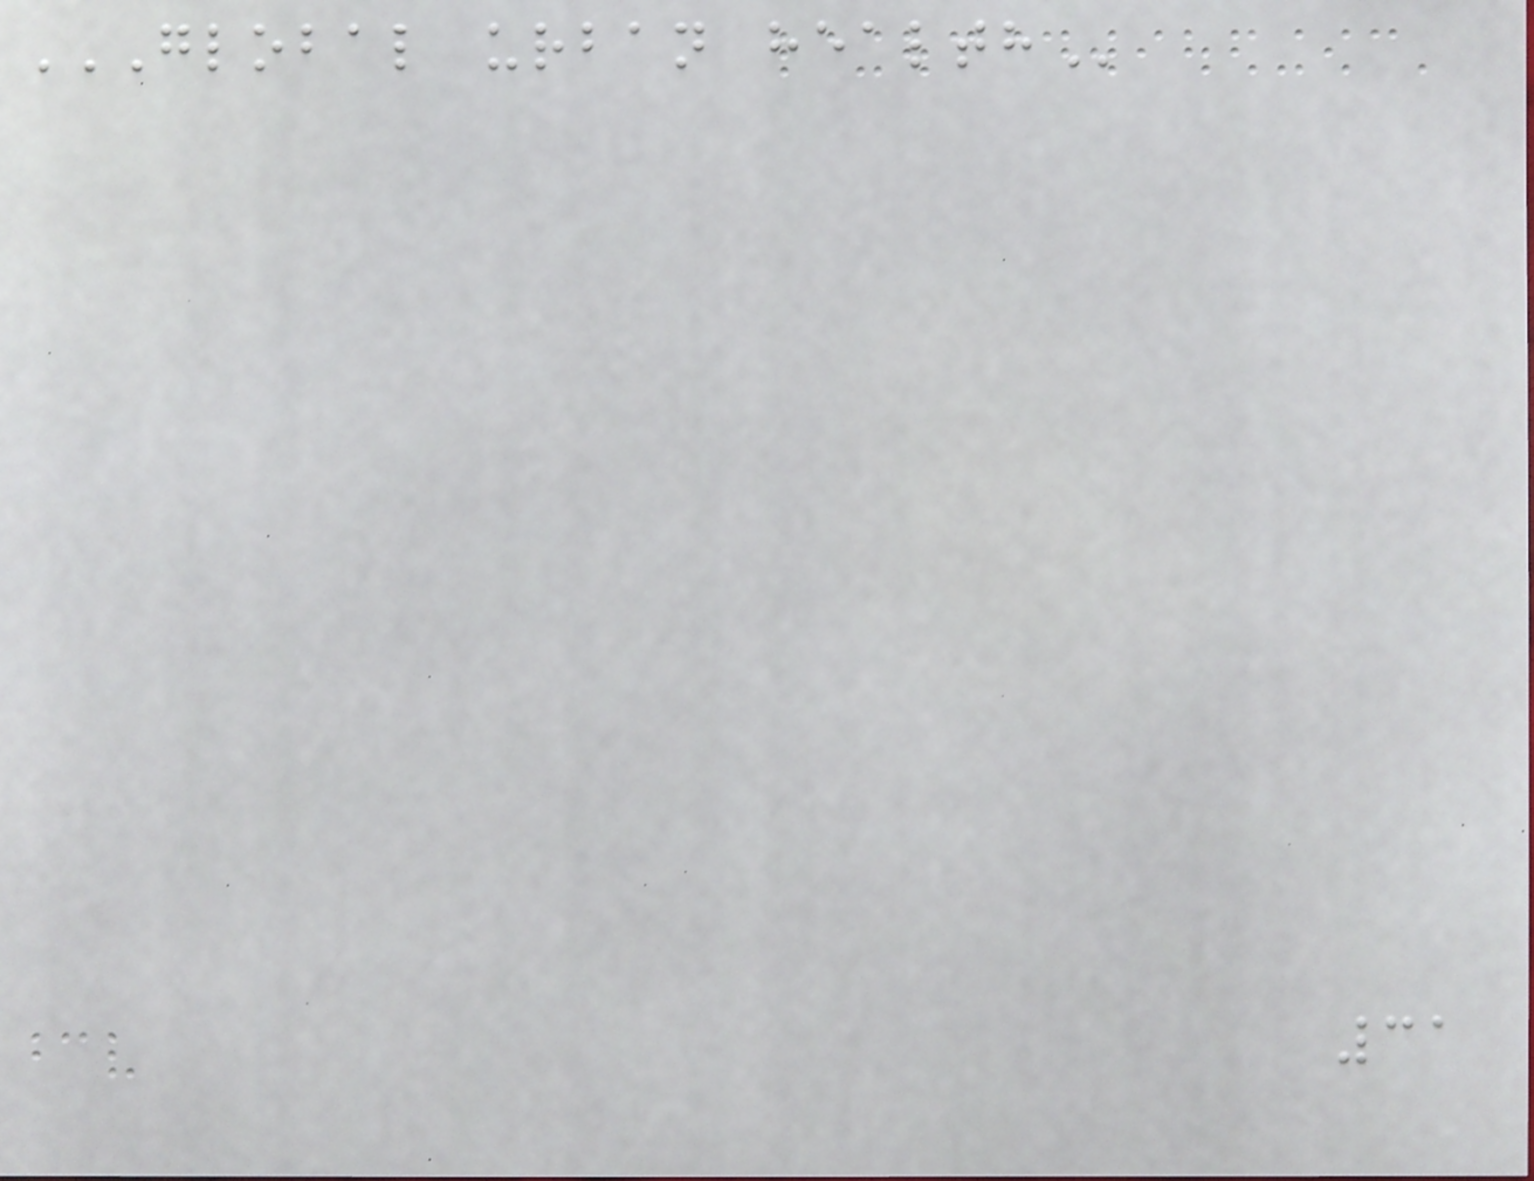GLOBAL URBAN HEALTH
31
